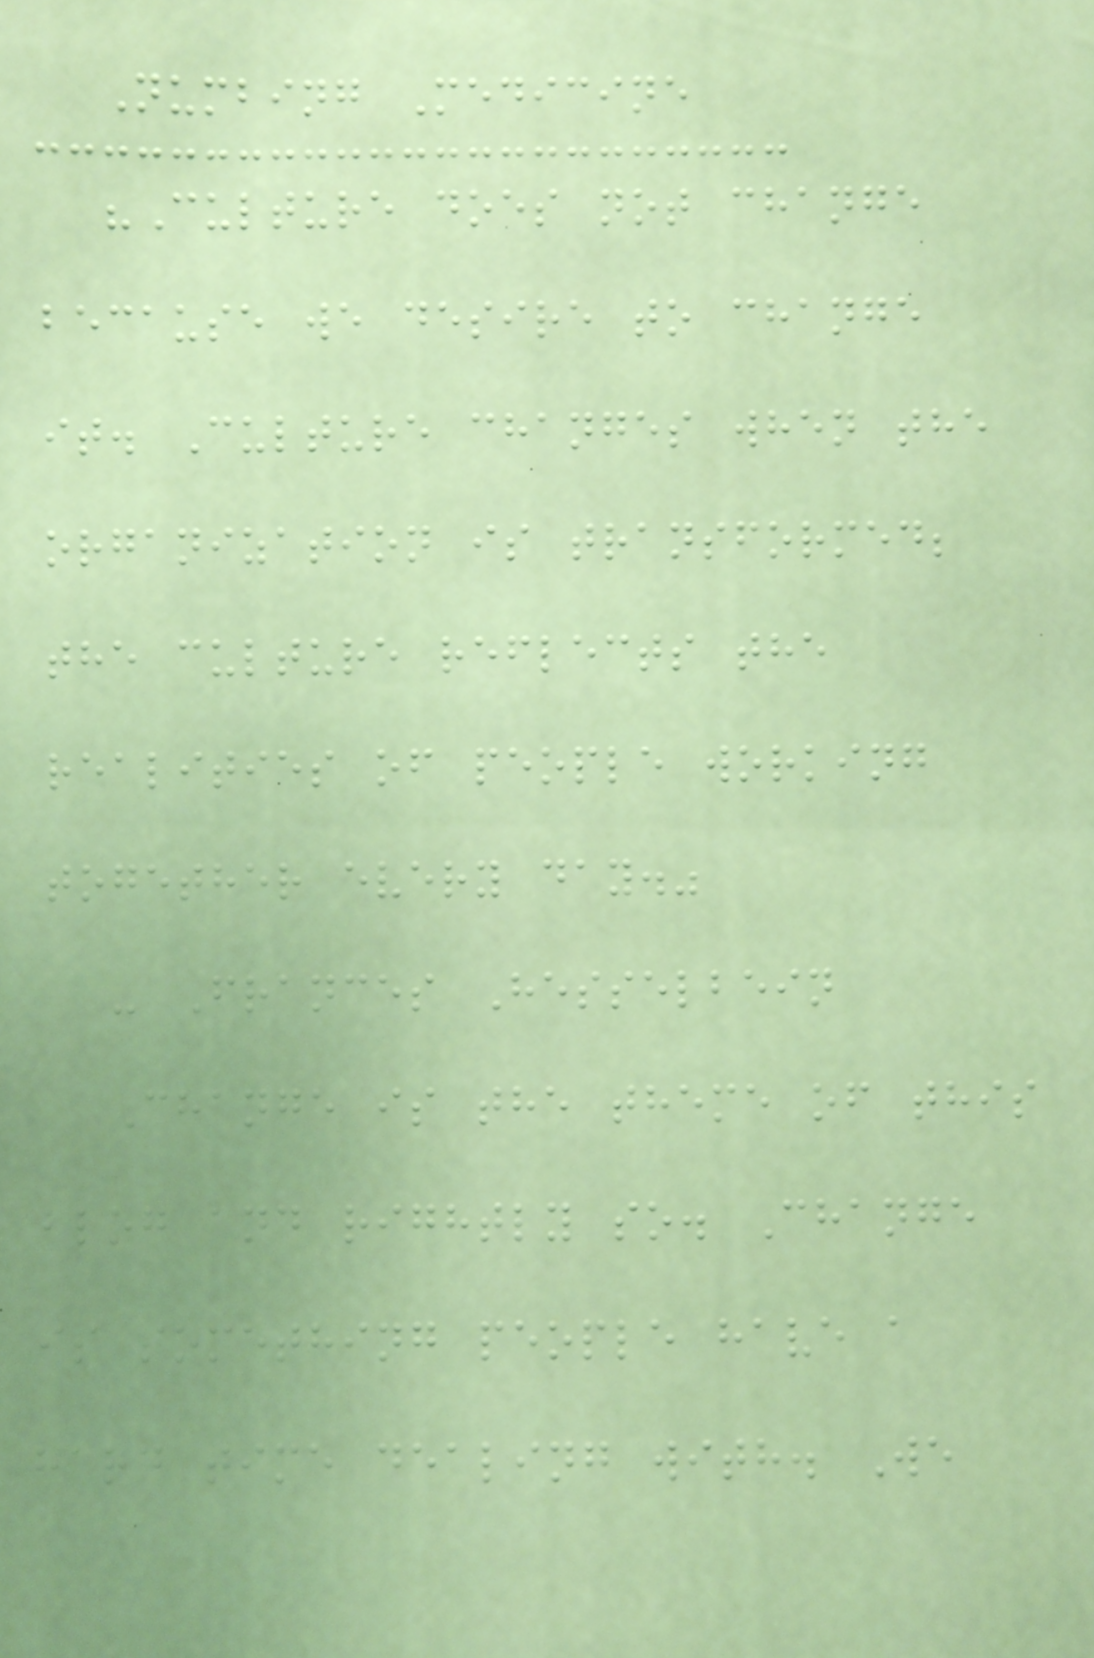Numbing Medicine
"Culture does not change
because we desire to change
it. Culture changes when the
organization is transformed;
the culture reflects the
realities of people working
together every day."
- Frances Hesselbein
Change is the theme of this
blog and rightly so. Change
is something people have a
hard time dealing with. We
